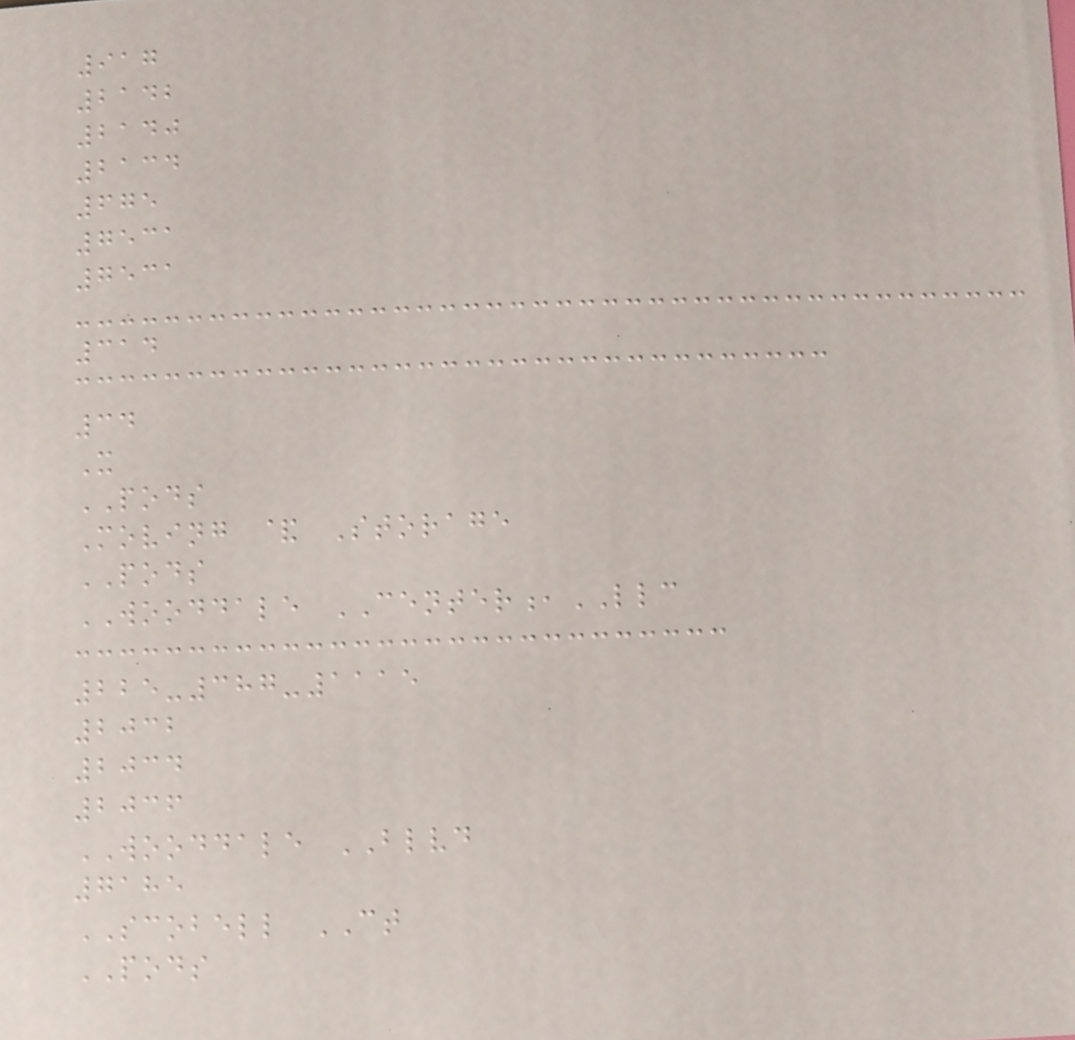917
2142
2140
2134
675
7531
7531
314
34
X
PODS
Moving & Storage
PODS
WOODDALE CENTER,LLC
225-387-1115
2032
2034
2036
WOODDALE BLVD
7185
SCOBELL CT
PODS
